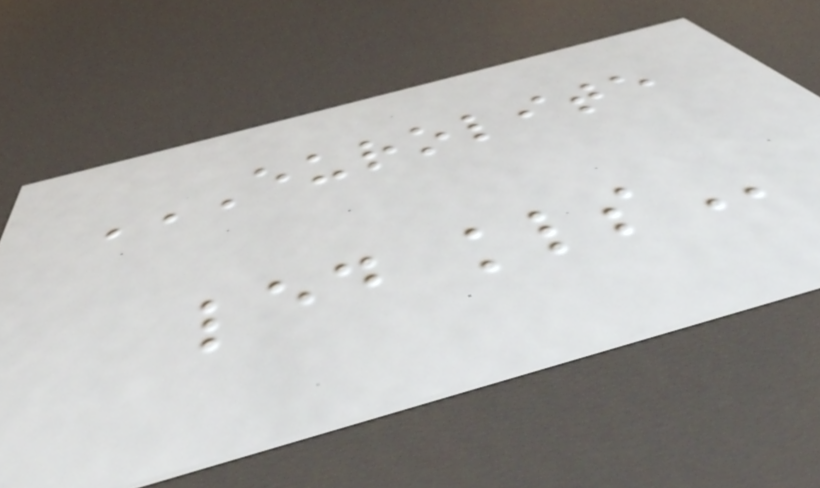EUROLITE
LED KLS
